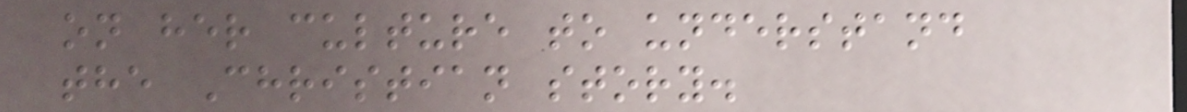on her culture to understand
the Christian story.
